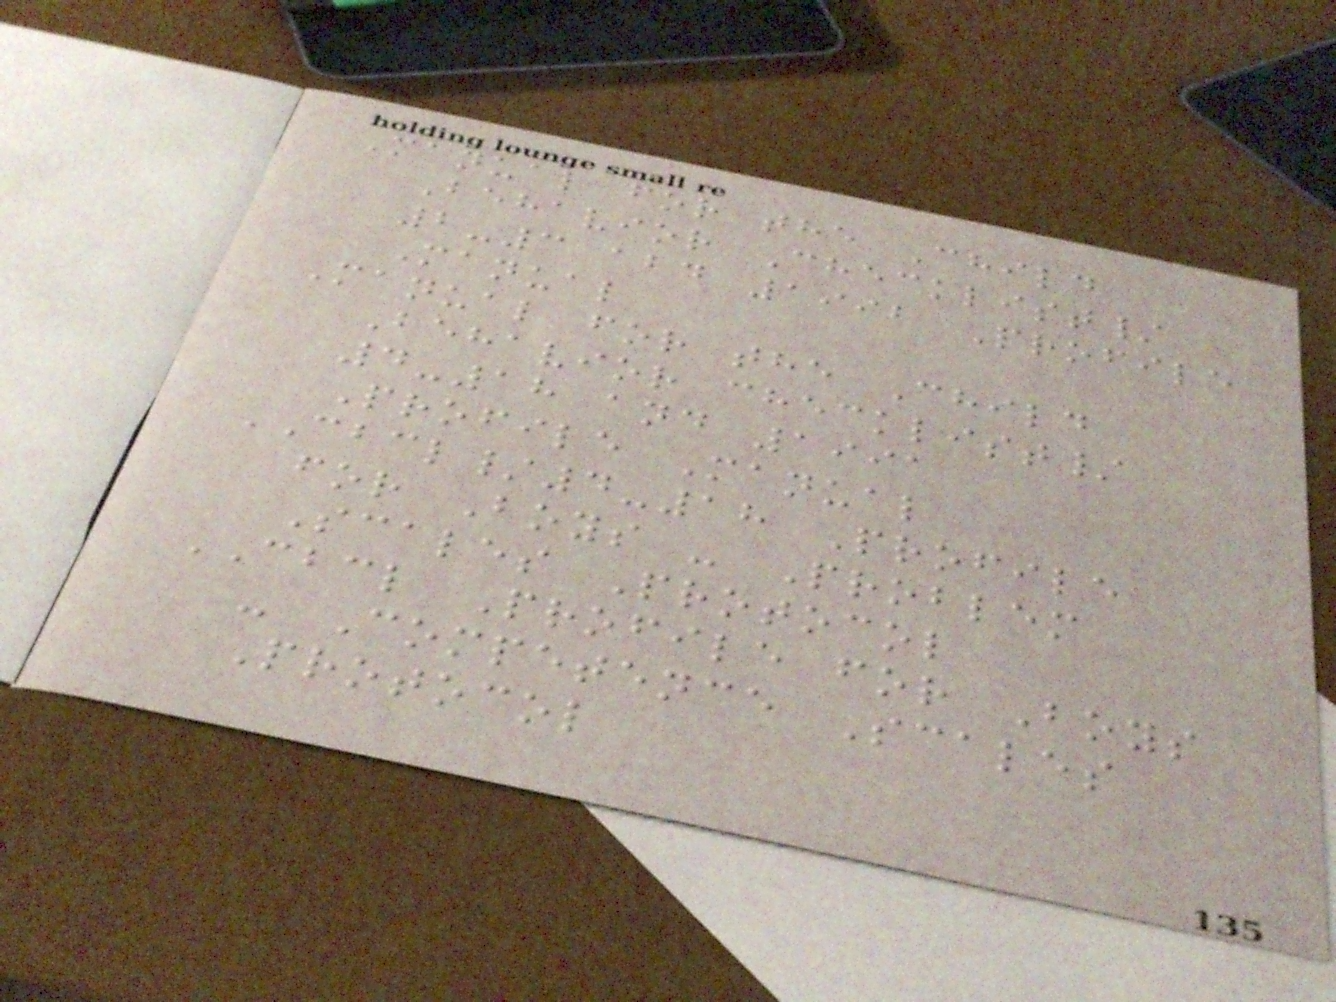Manual for the Child
Behavior Checklist/
2-3 abd 1992 Profile
Manual
Manual for the Child
Behavior checklist/
4-18 and 1991
Profile Manual
CBCL/4-18 Profile
for Boys - Problem
Scales Protocol
CBCL Profile for Boys
- Competence Scales
Protocol
